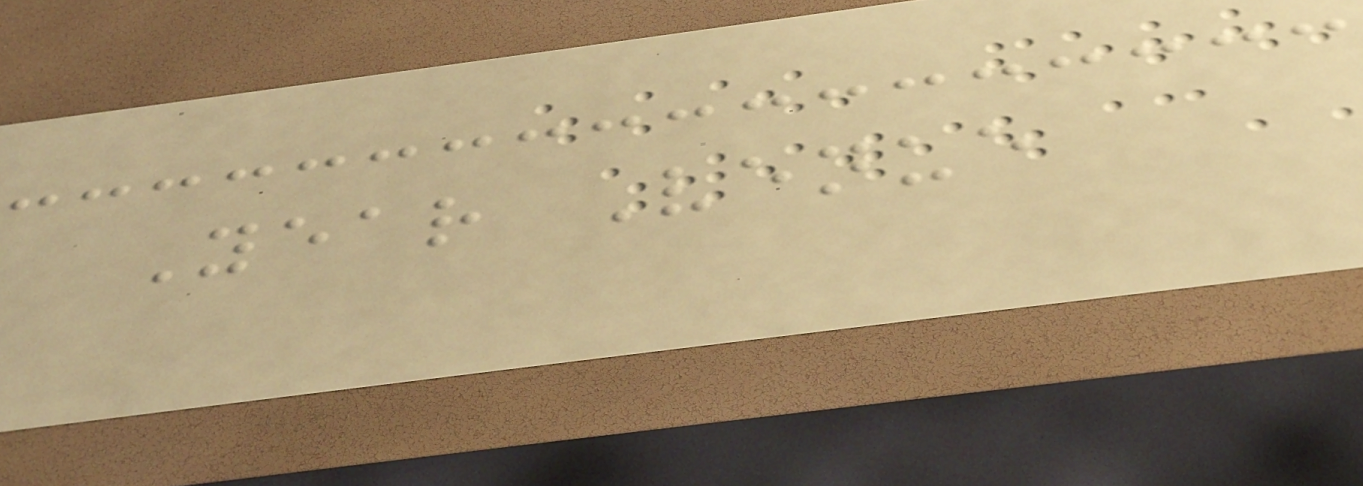Year Venue
